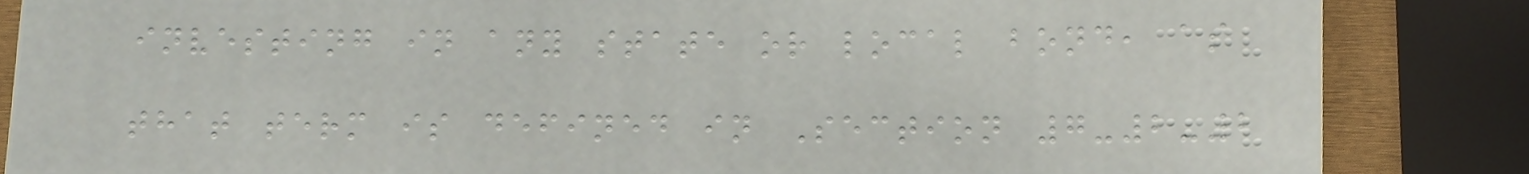investing in any state or local bond, as
that term is defined in Section 7-2-2
